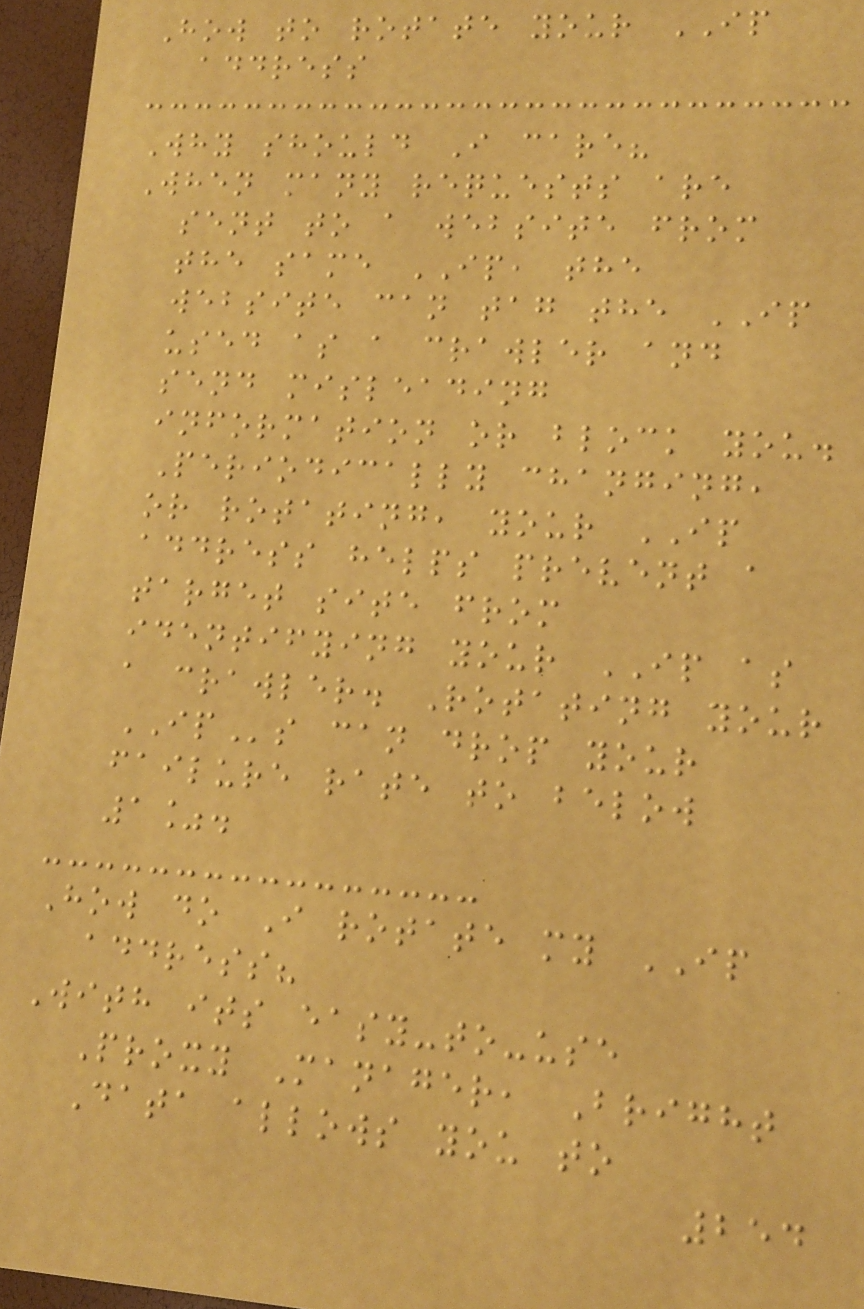How to rotate your IP
address
Why should I care?
When many requests are
sent to a website from
the same IP, the
website can tag the IP
used as a crawler and
send misleading
information or block you.
Periodically changing,
or rotating, your IP
address helps prevent a
target site from
identifying your IP as
a crawler. Rotating your
IPs can drop your
failure rate to below
1%.
How do I rotate my IP
address?
With its easy-to-use
Proxy Manager, Bright
Data allows you to
254
